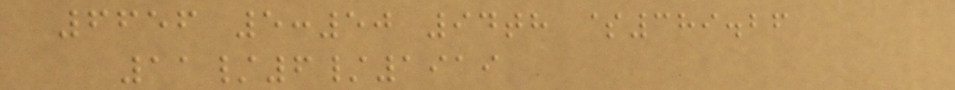6656 5:50 94th $389.26
11/6/1919
